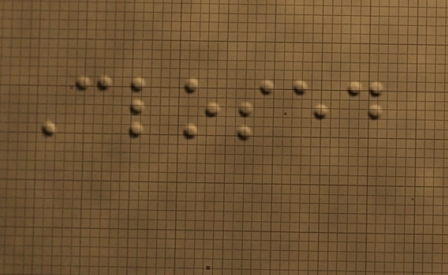Closed
